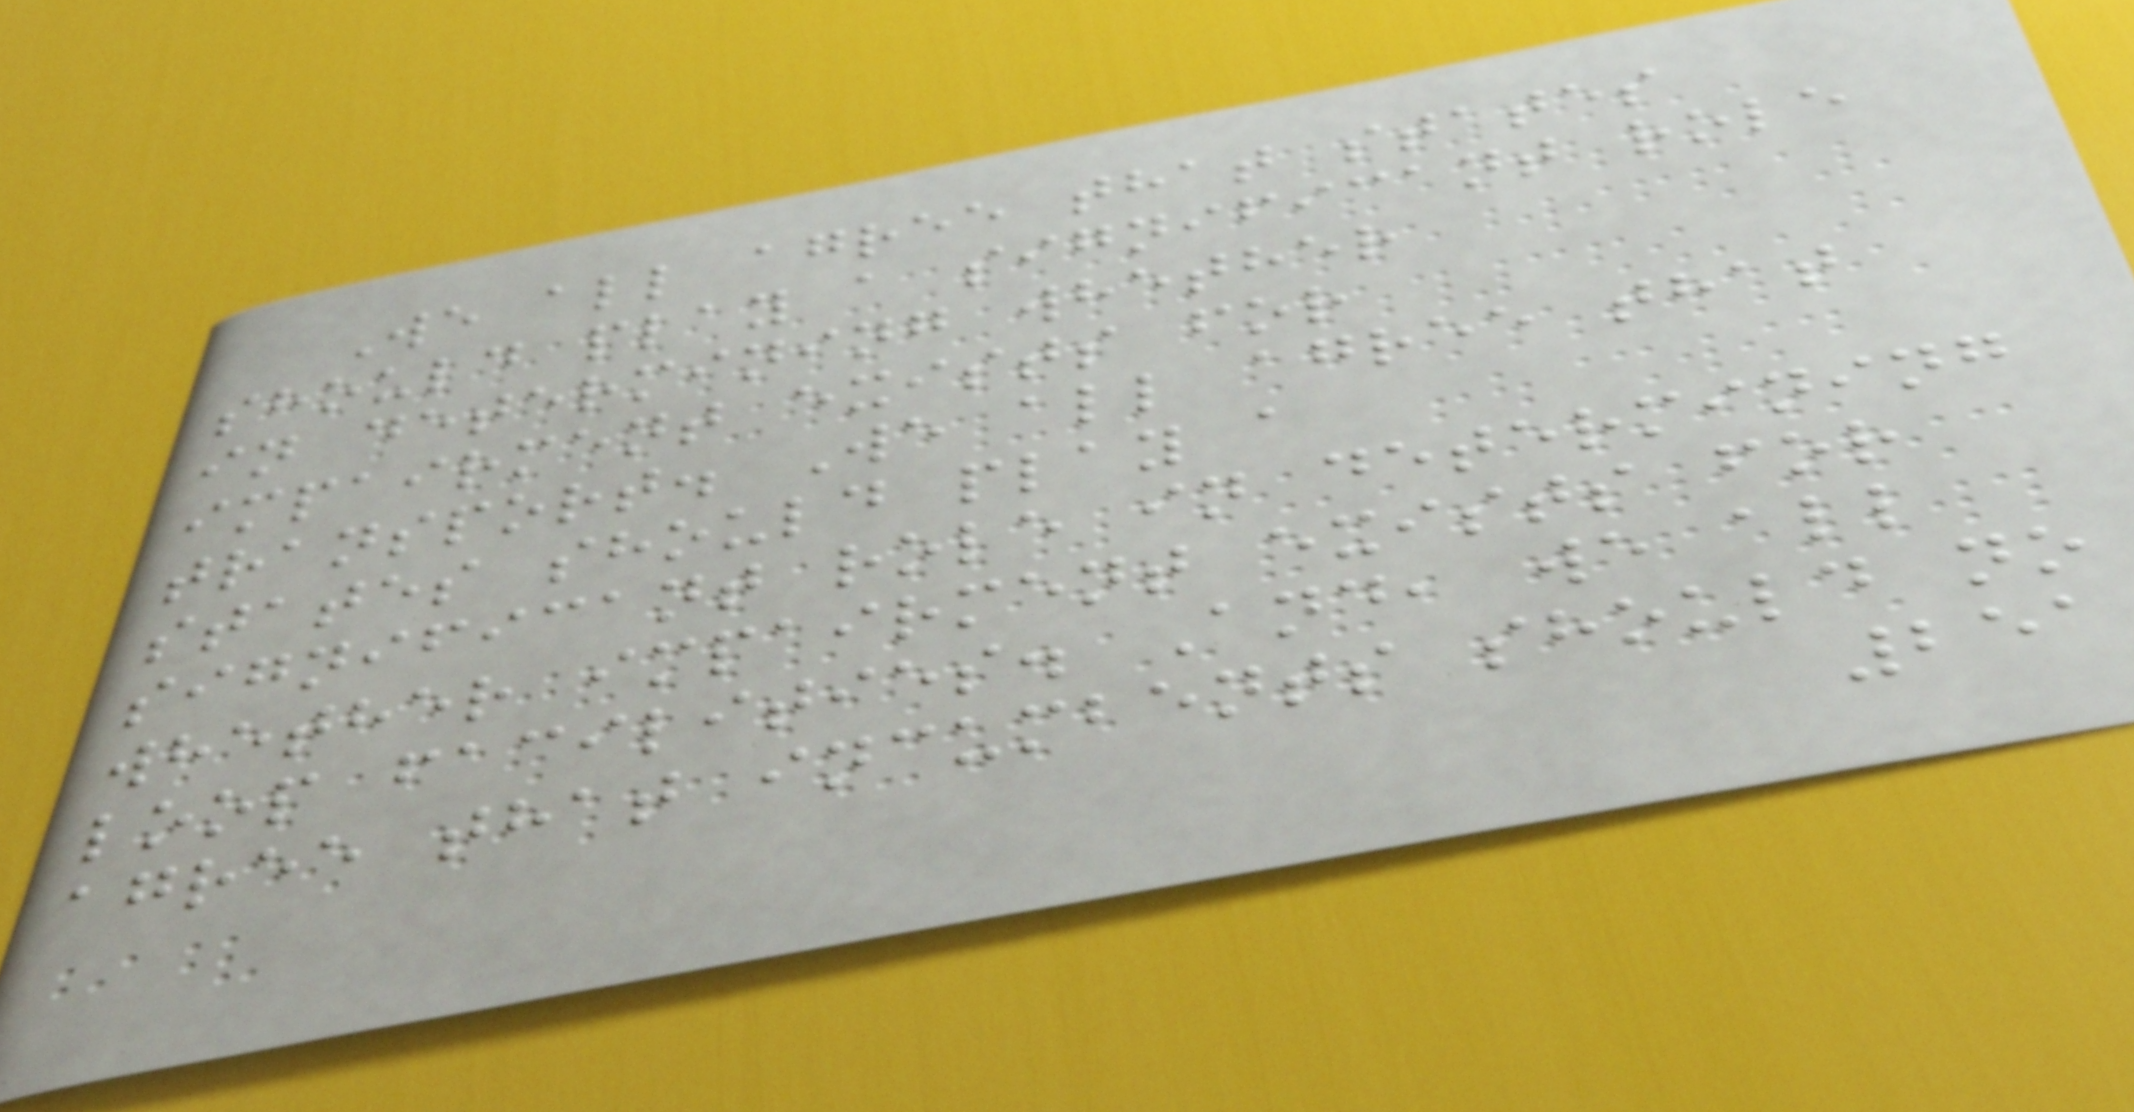We all agree that states
should play a significant role
in determining whether
impairment exists for
transport. We all agree that
states should play a
significant role in determining
whether impairment exists for
loop facilities. And, we all
agree that incumbents should no
251
